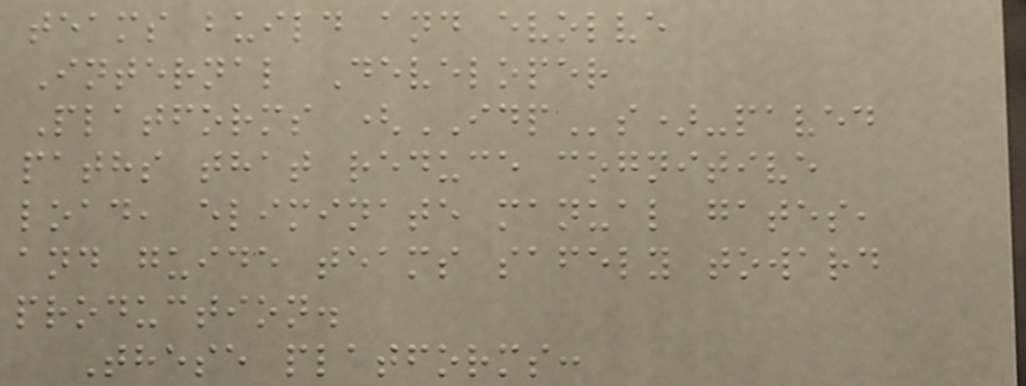teams build and evolve
Internal Developer
Platforms (IDPs)-paved
paths that reduce cognitive
load, eliminate manual gates,
and guide teams safely toward
production.
These platforms:
